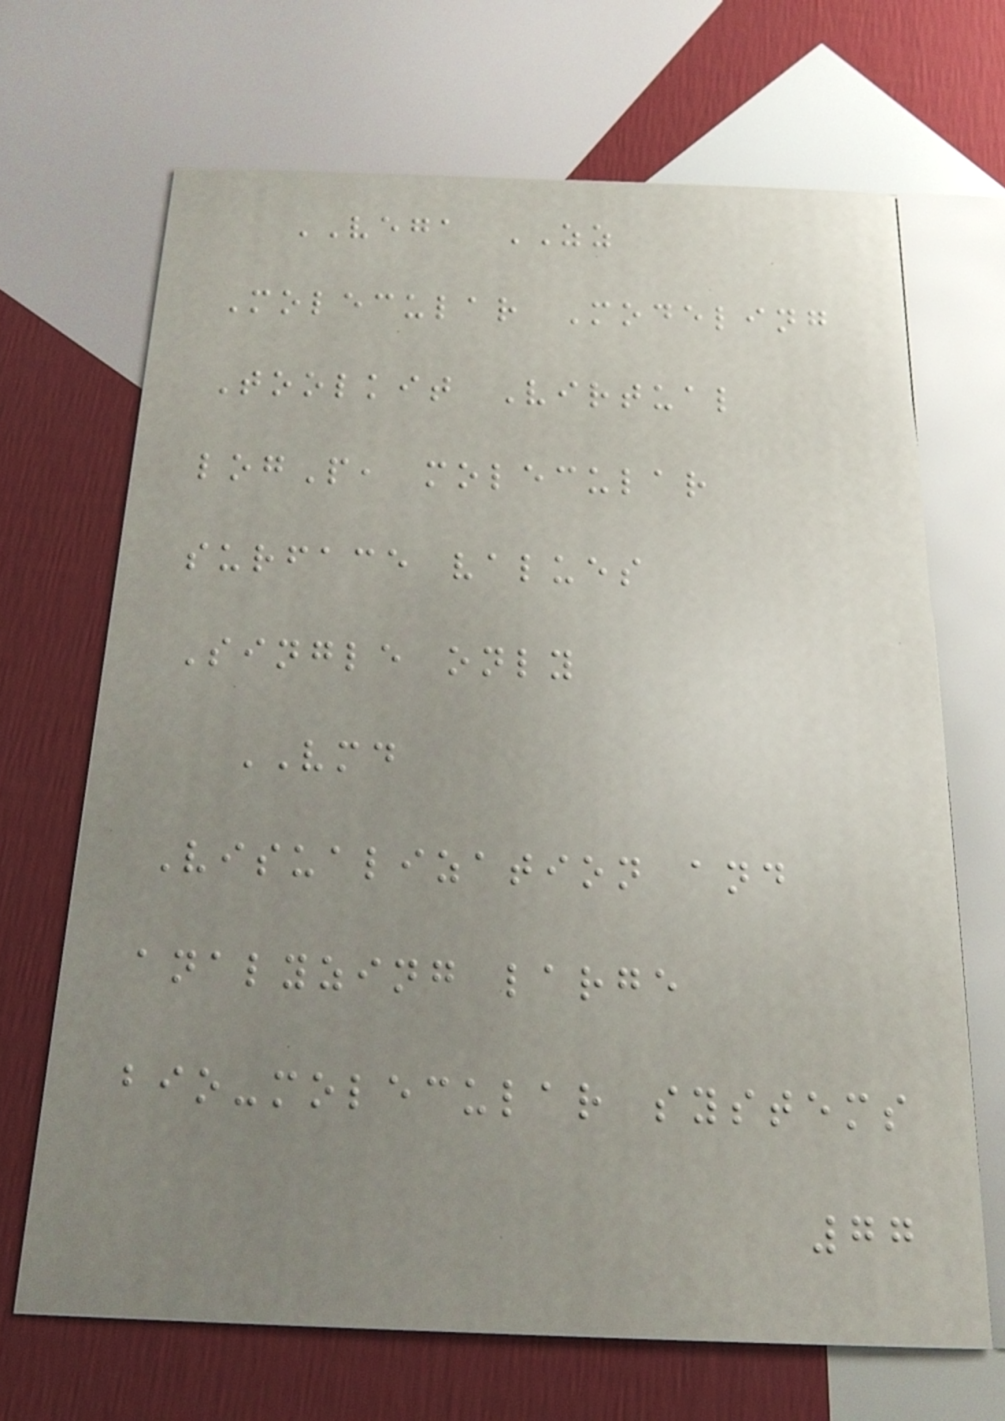VEGA ZZ
Molecular Modeling
Toolkit Virtual
logP, molecular
surface values
Single only
VMD
Visualization and
analyzing large
bio-molecular systems
77
